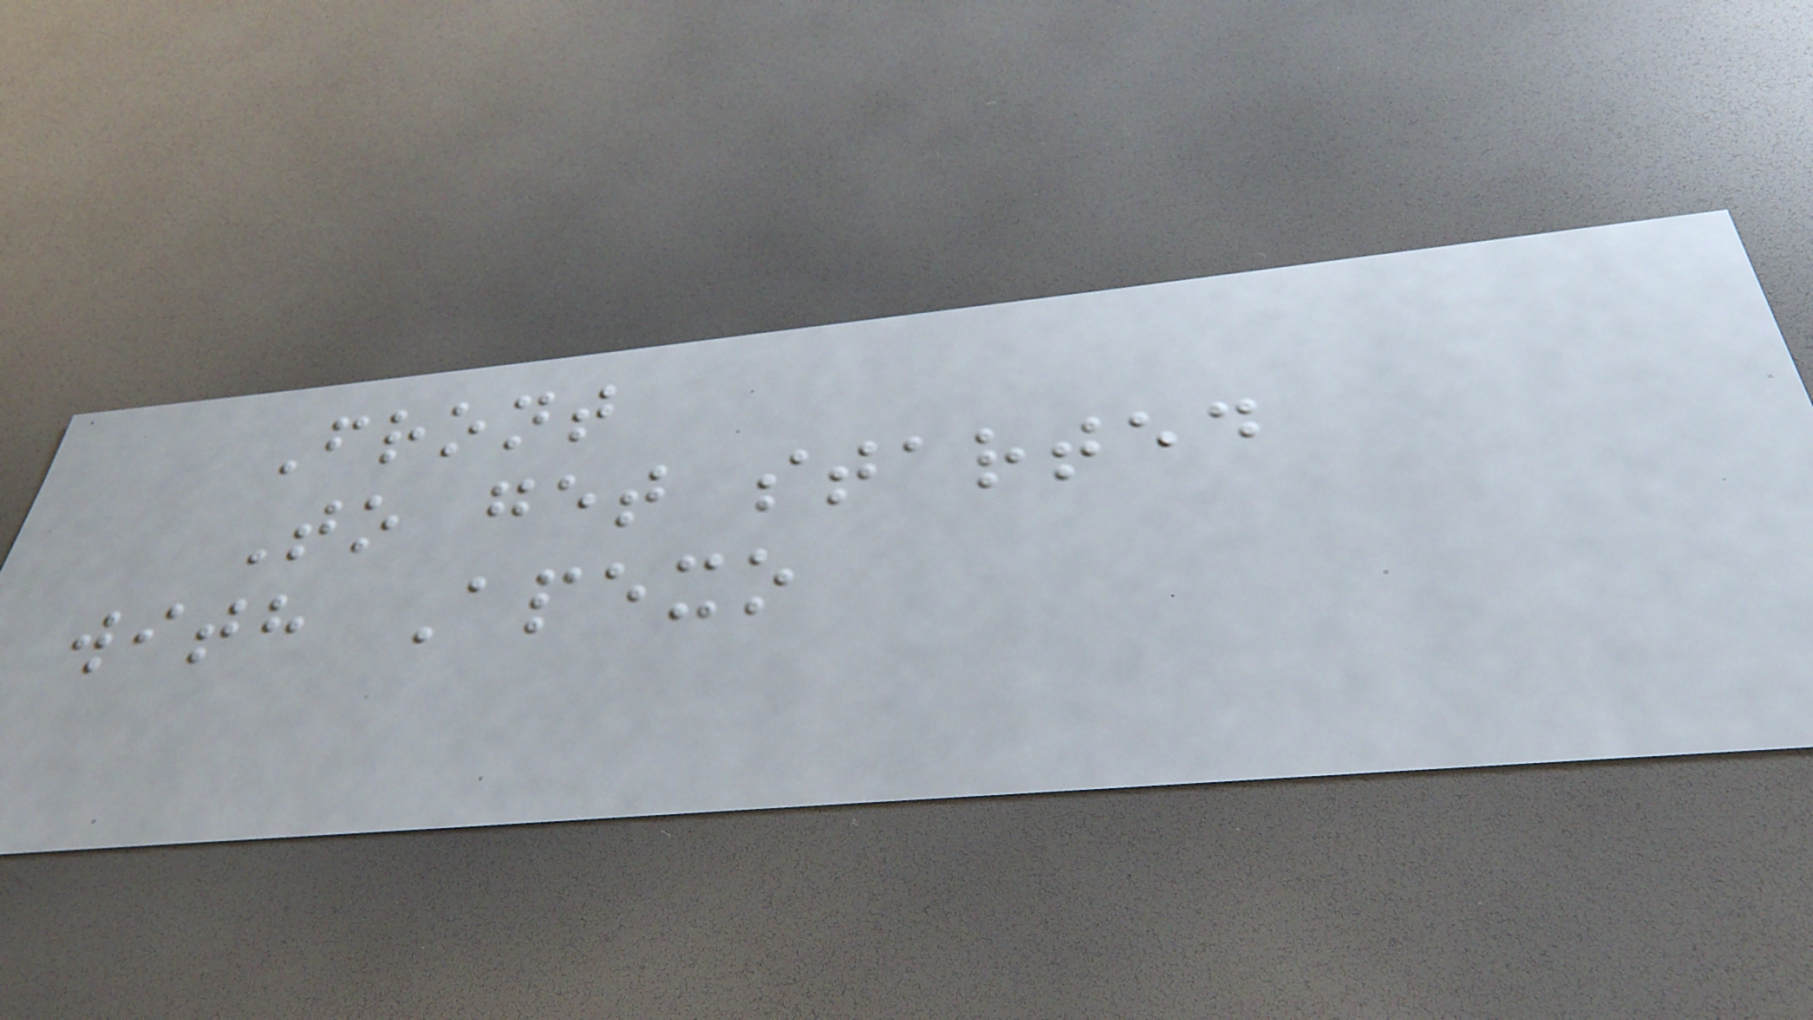Front
To get started
with Apexo
